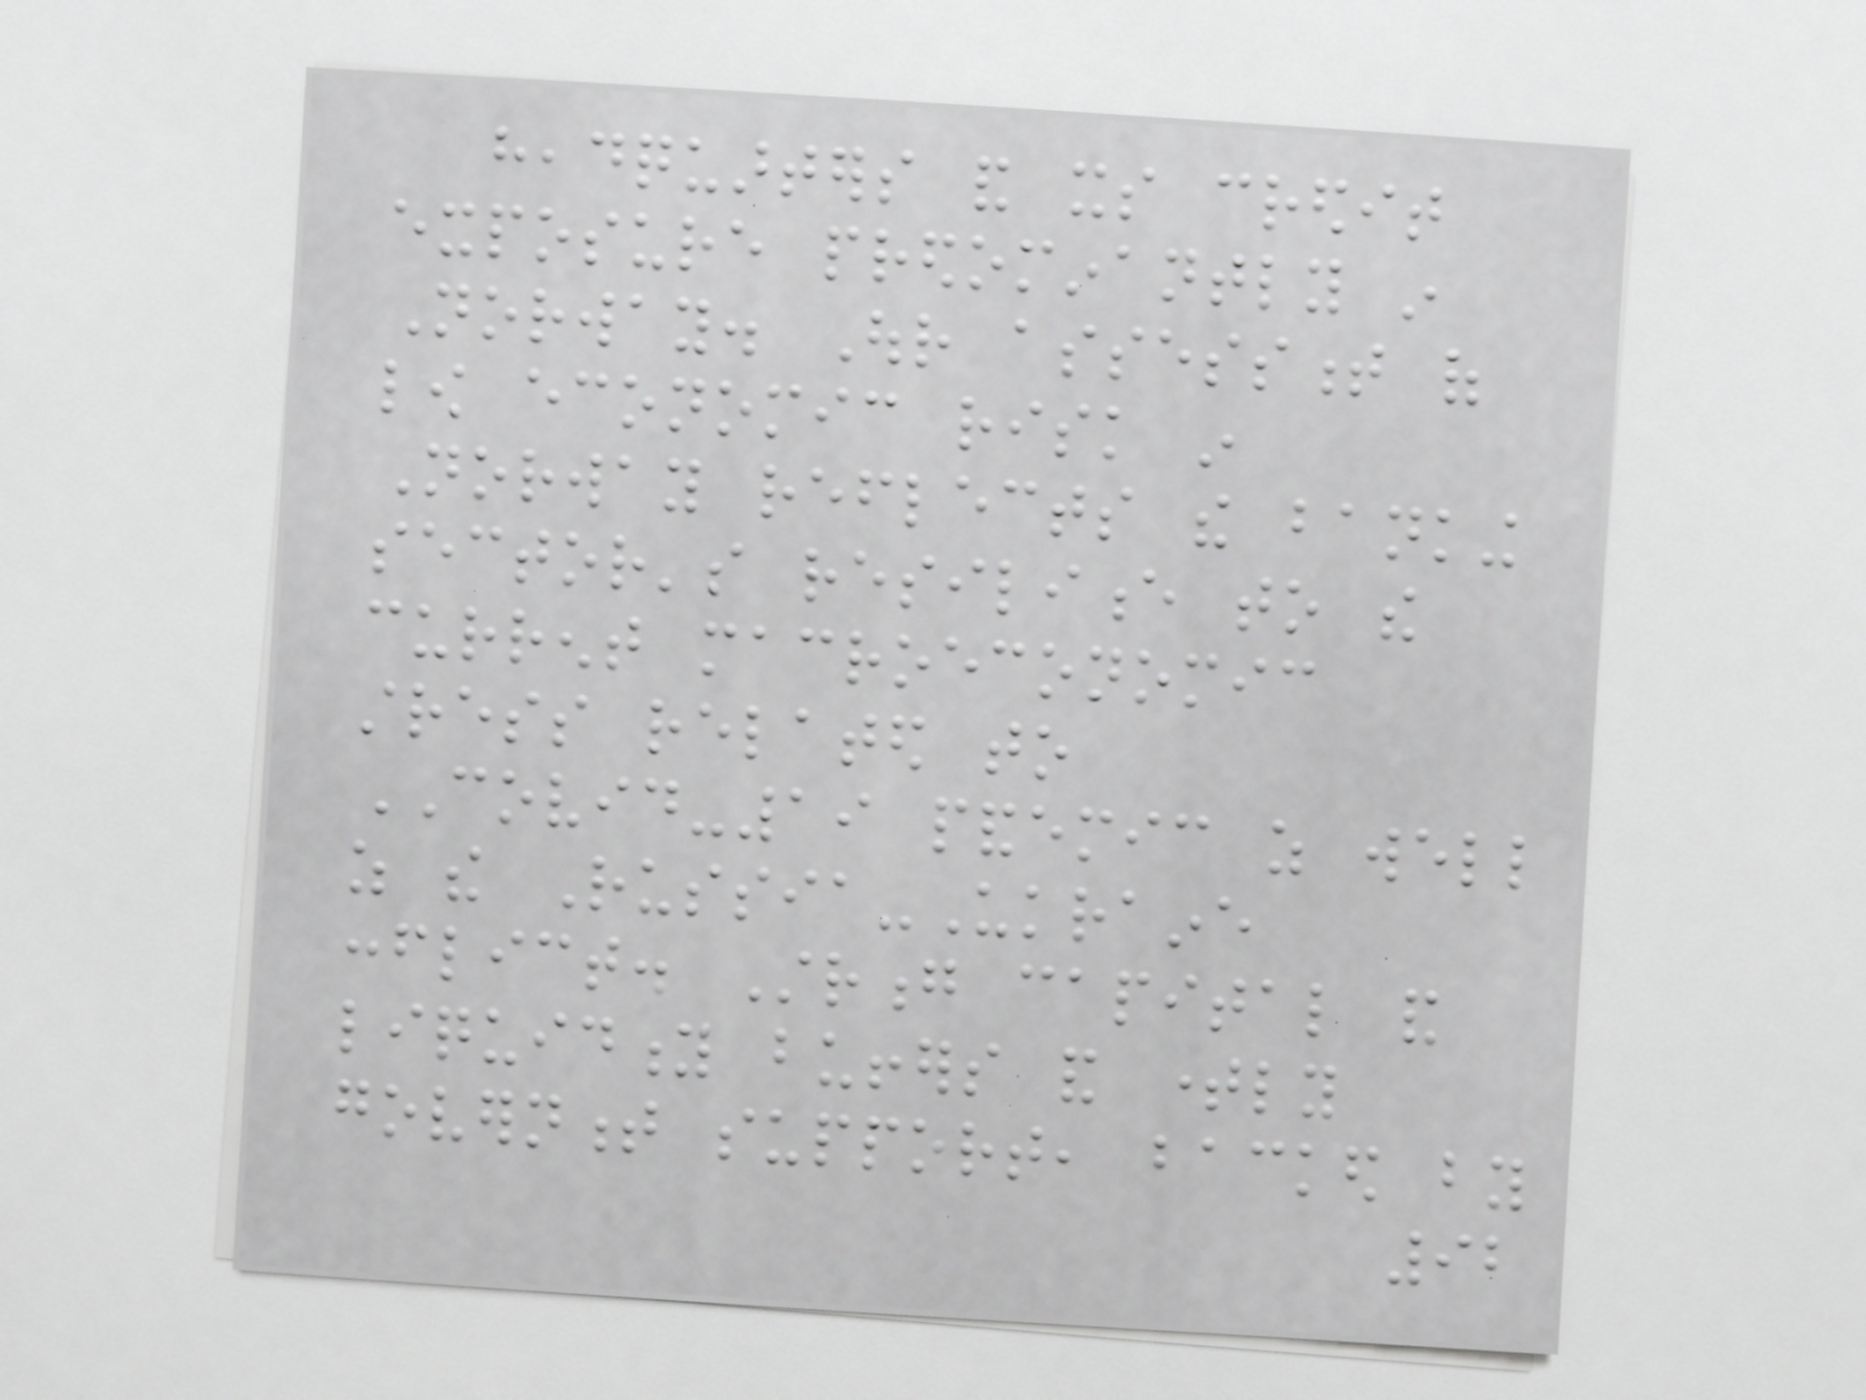headquarters and its credit
exposure predominantly in
Norway. Our assessment of
low economic risk in
Norway reflects the banking
sector's resilience to the
current macroeconomic
stress related to
COVID-19 pandemic as well
as the Russia-Ukraine
conflict. Strong capital and
liquidity buffers and timely
government support, backed by
92
